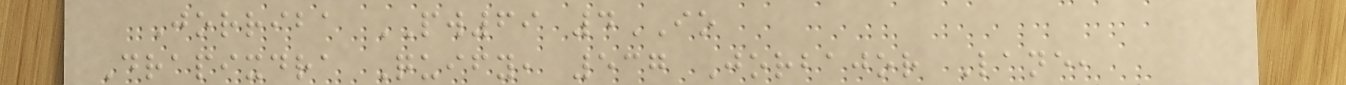Jorriba PW69 4IO
Drapixdra Quify, 537 Jorbajor Lane,
